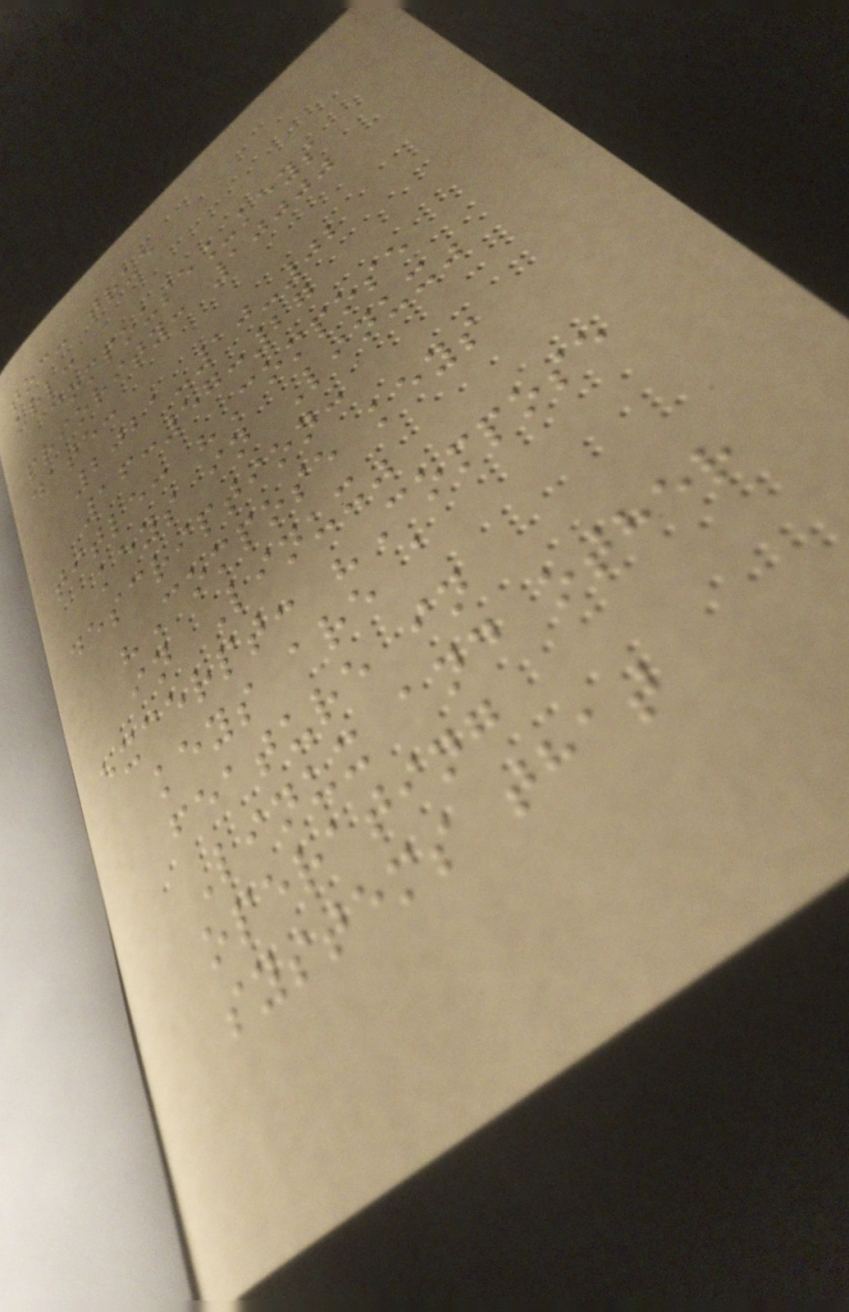toc: true
url:
compouse_keys
priority: 10000
date:
2021-10-02
16:57:27
title: "Compose
keys in Linux"
description:
"Compose keys
in Linux"
excerpt: "Compose
keys are a
feature in
Linux and other
operating
systems that
